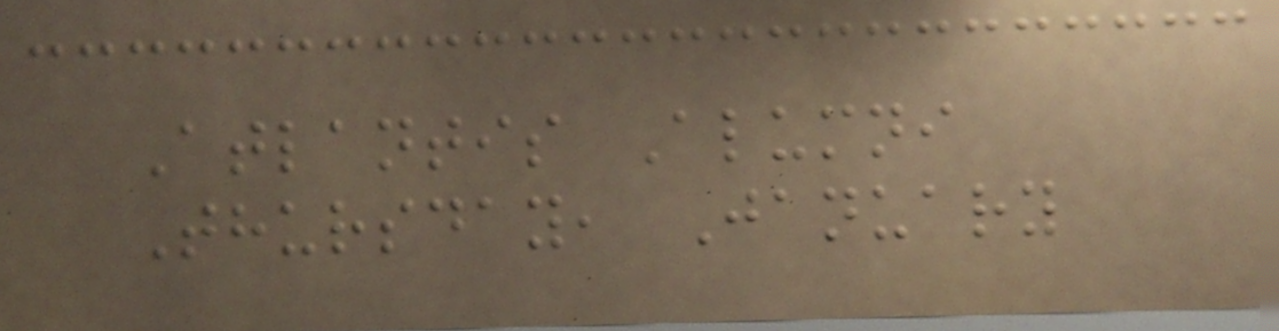Atlantis Alumni
Thursday, January
